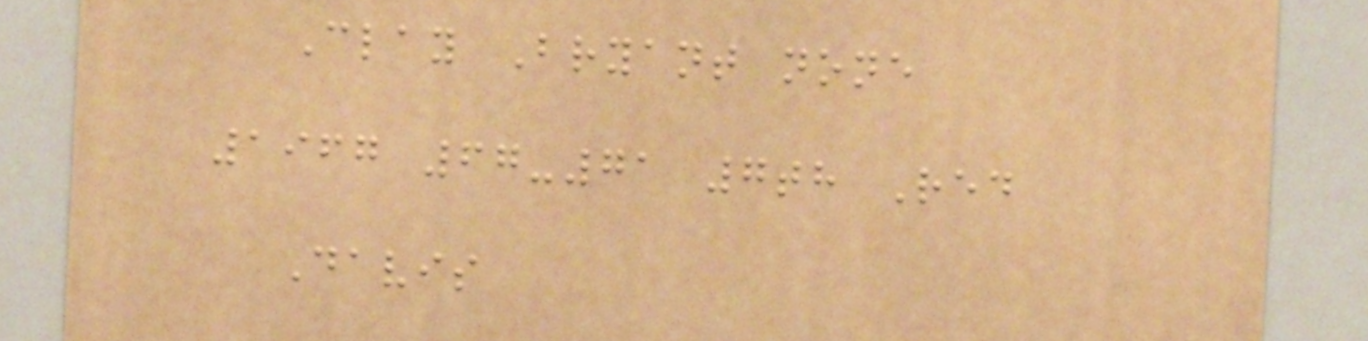Clay Bryant none
1967 67-71 7th Red
Davis
